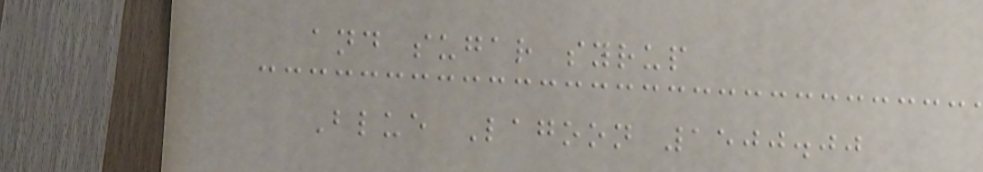and sugar syrup
Blue Lagoon 1500.00
